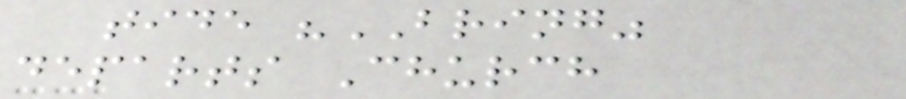tide "BRING"
departs Church
